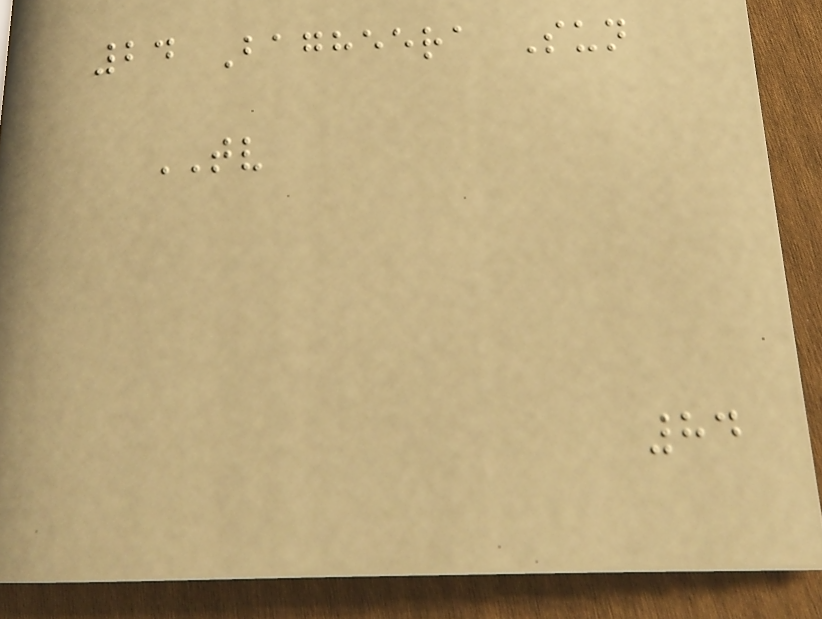24 Bagheera Sun
TV
84
